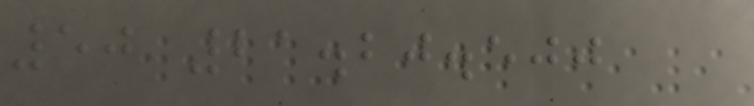50 21.20.500
